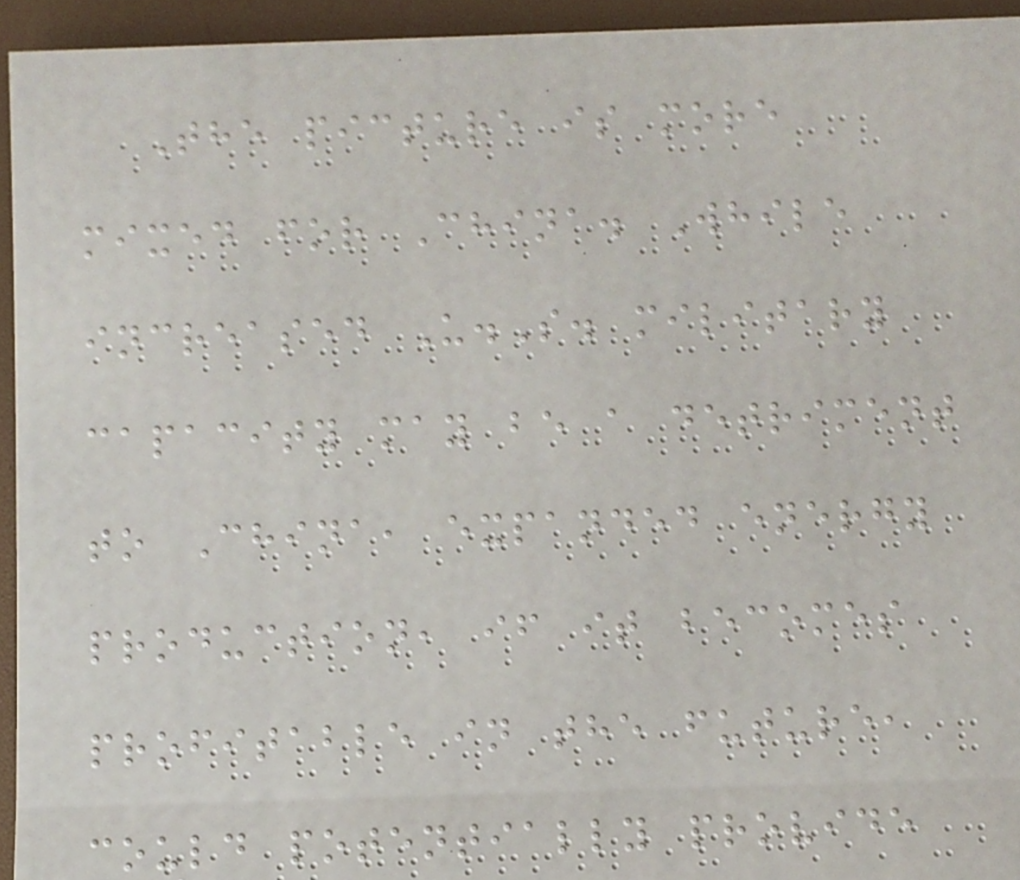The picture is more
mixed for China. While
increased U.S. military
capacity may be a detriment
to China, expanded energy
production, if it becomes
profitable in the future,
could potentially provide
